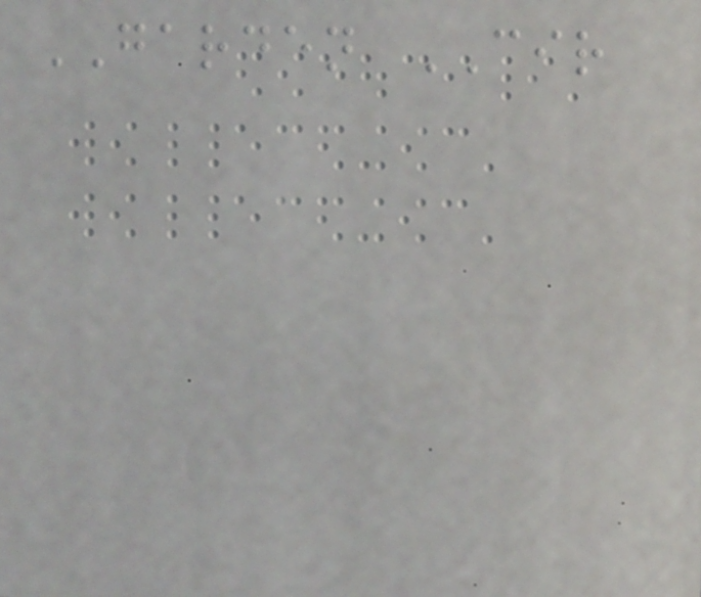GARDEN CIR
